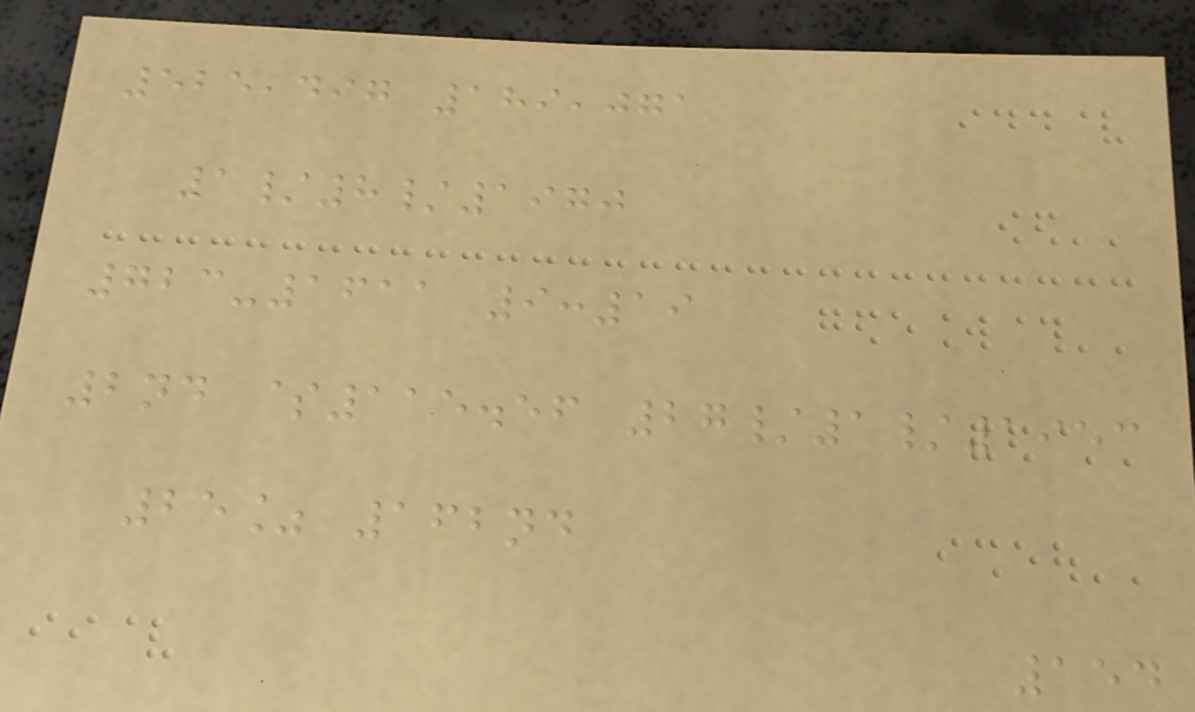525,497 189,071
1/8/1970
723-1611 9:19
2nd $115.56 27/1/1953
25% 162nd
154
